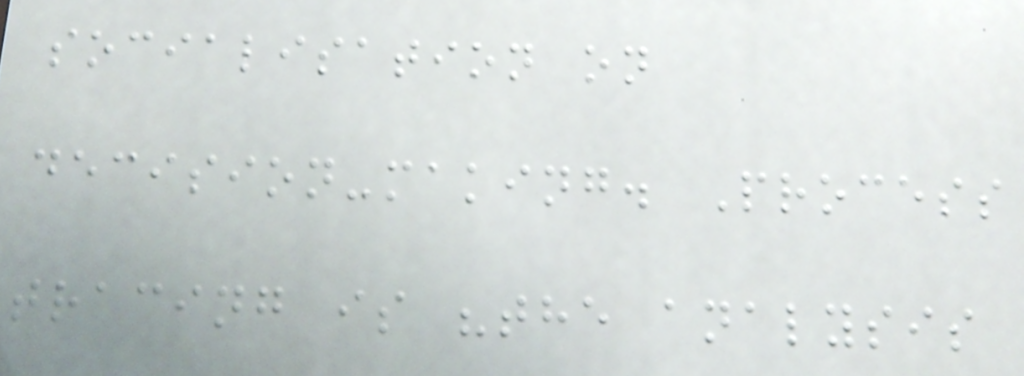socialisation on
decision-making. Process
tracing is "the analysis
